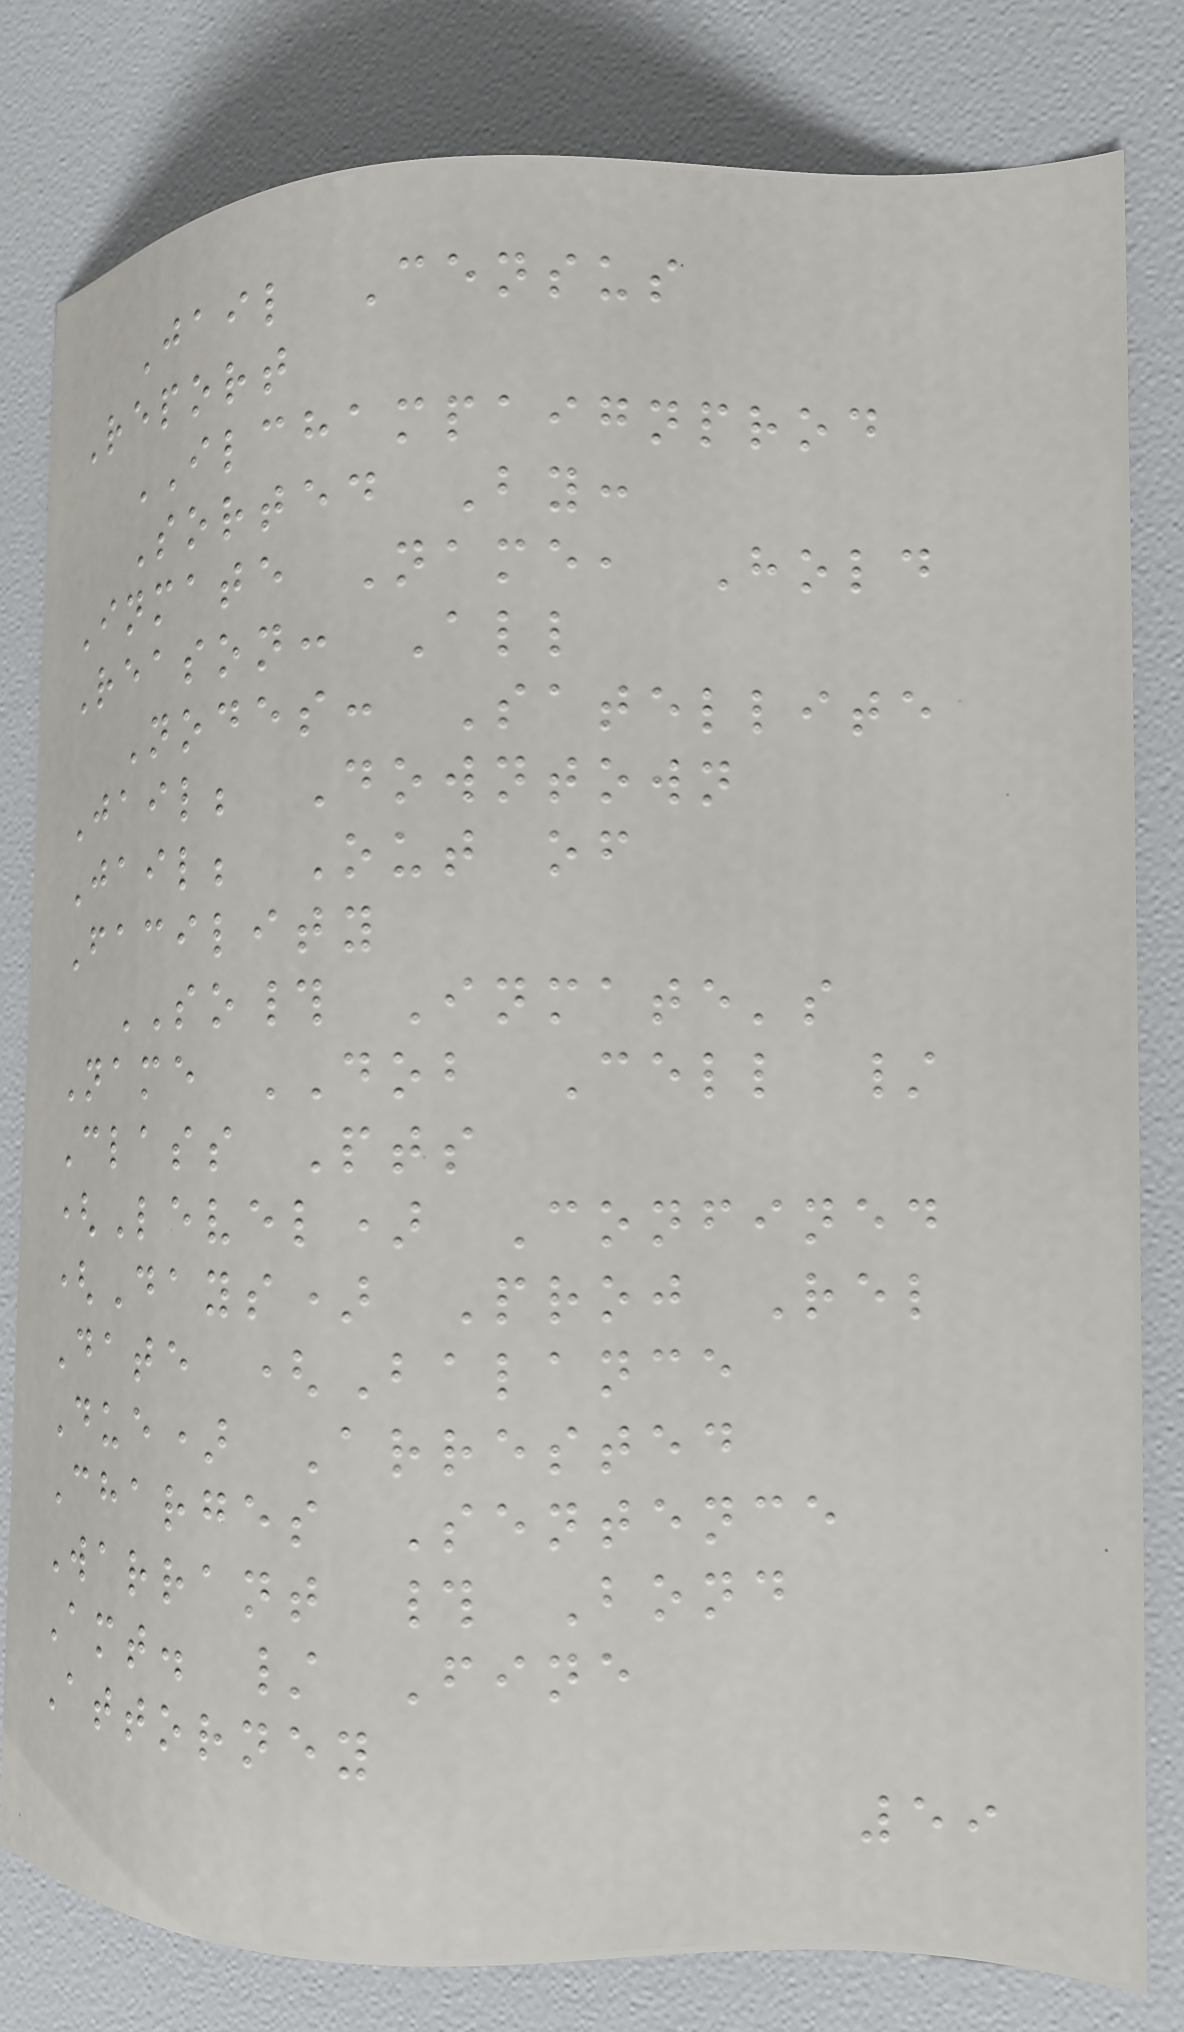Jail Census
Report
ILCHAMPAIGNPROD
Sorted By:
Inmate Name, Hold
Reason: All
Nodes: Satellite
Jail; Downtown
Jail; Out of
Facility
SO# Inmate's
Name DOB Cell /
Class Pts
(Level) Confined
(Days) Proj Rel
Date (Balance
Due) Arrested
Charges Sentence
Warrant # Bond
Amt. / Fine
Attorney
59
